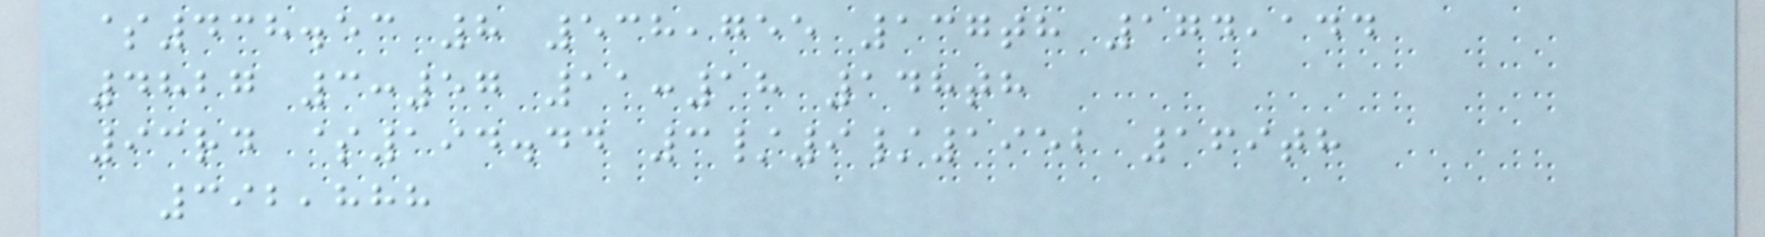$438.53 8 538,755 137th 174,144
4827 3:57 11:18 148th
93rd $194.44 3/9/1952 169th
392,888
